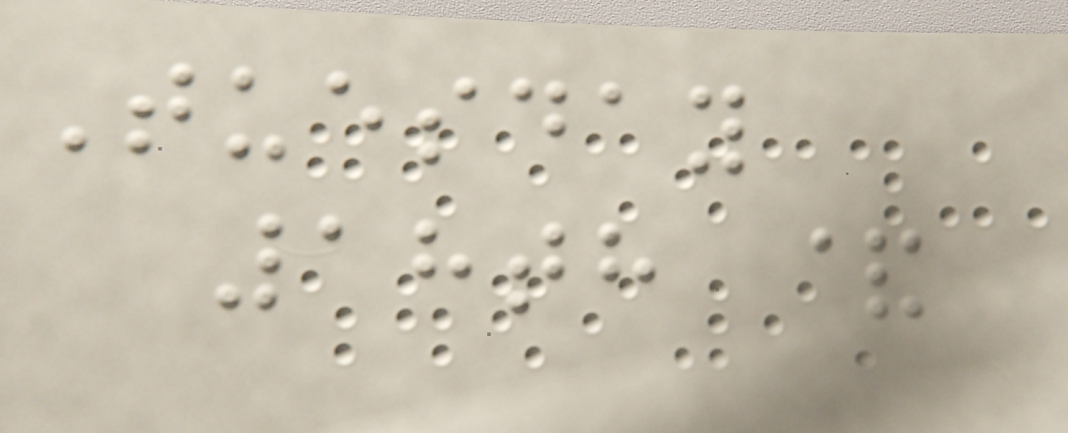Tuesday
18th &
